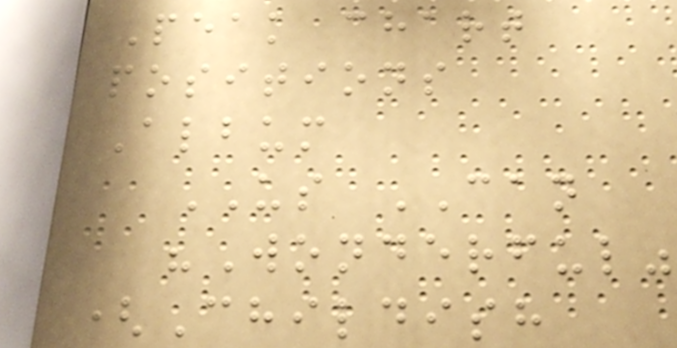Peak chart
positions
Album
US CAN
"Wonderful"
(Childish
